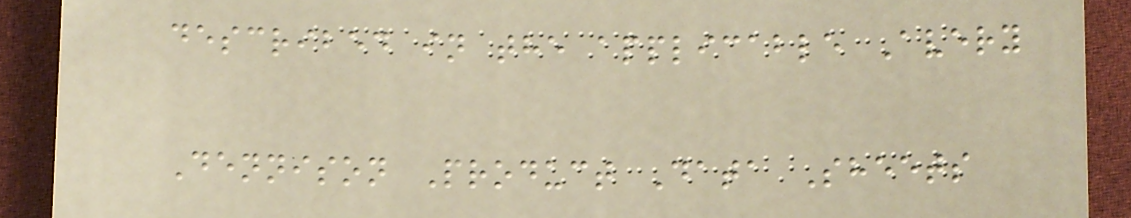described in the applicable Avery
Dennison Product Data Sheets
